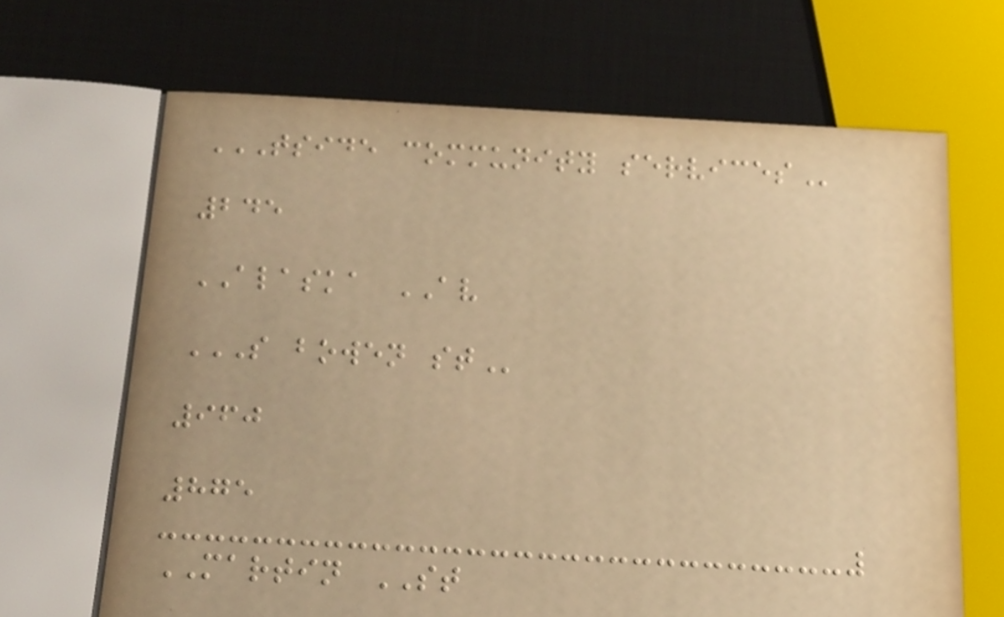TSIDE COMMUNITY SERVICES
245
ALASKA AV
S BOWEN ST
960
875
MARTIN ST
